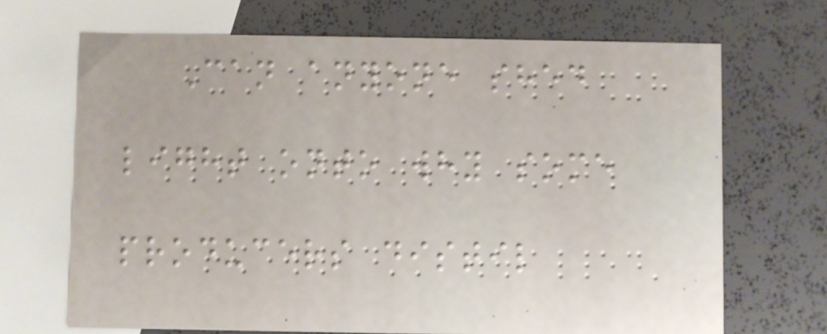Can anyone shed
light onto why some
producers distil
